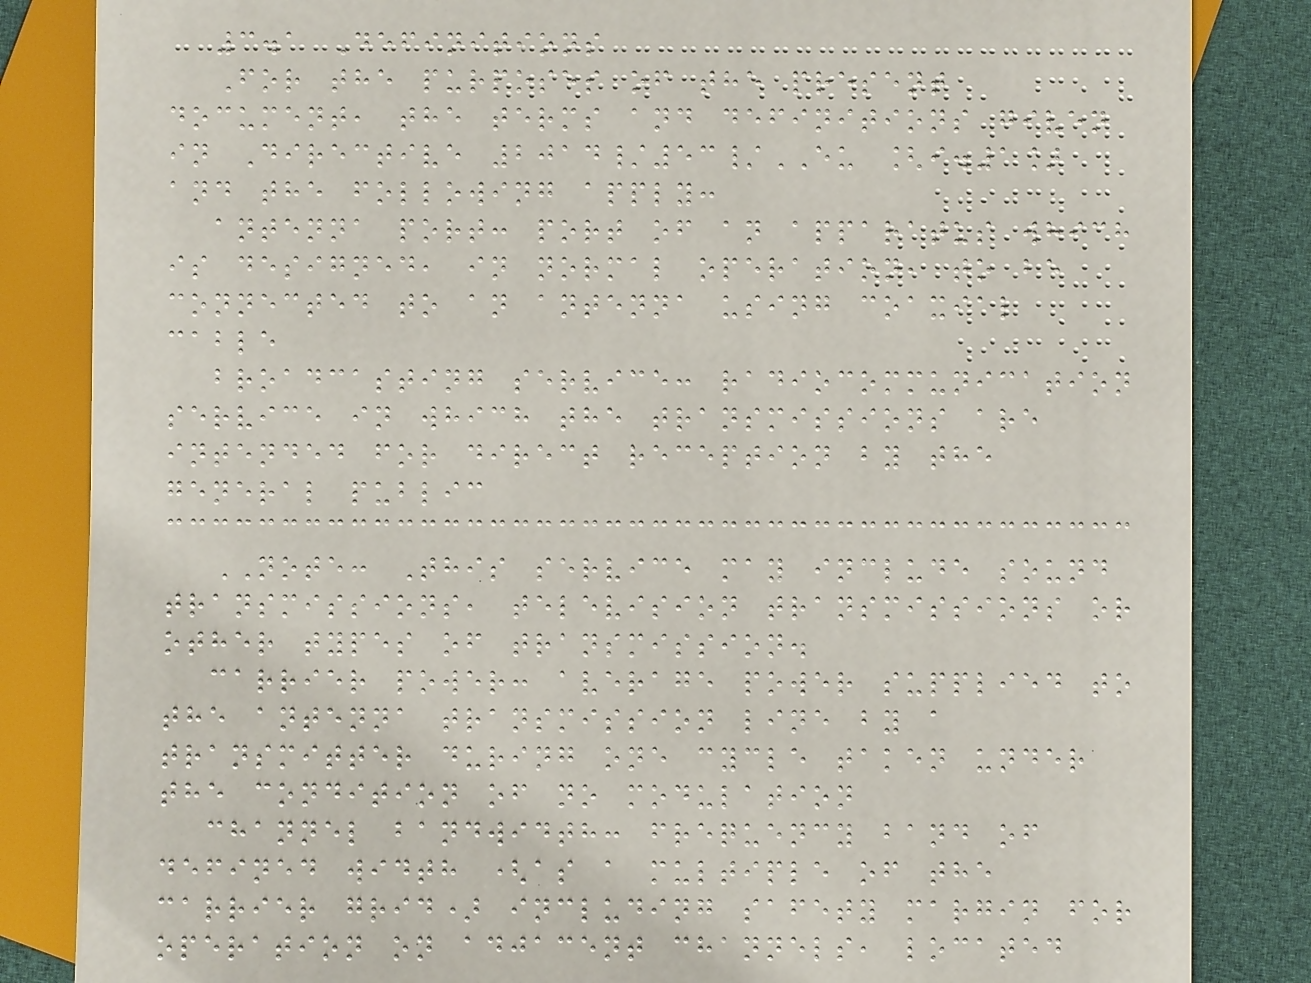3.1 Definitions
For the purposes of the present
document, the terms and definitions given
in Directive 2014/53/EU [i.1]
and the following apply:
antenna port: port of an apparatus which
is designed, in normal operation, to be
connected to an antenna using coaxial
cable
broadcasting service: radiocommunication
service in which the transmissions are
intended for direct reception by the
general public
NOTE: This service may include sound
transmissions, television transmissions or
other types of transmission.
carrier power: average power supplied to
the antenna transmission line by a
transmitter during one cycle taken under
the condition of no modulation
channel bandwidth: frequency band of
defined width (as a multiple of the
carrier grid) including safety margin for
operation on adjacent channels, located
